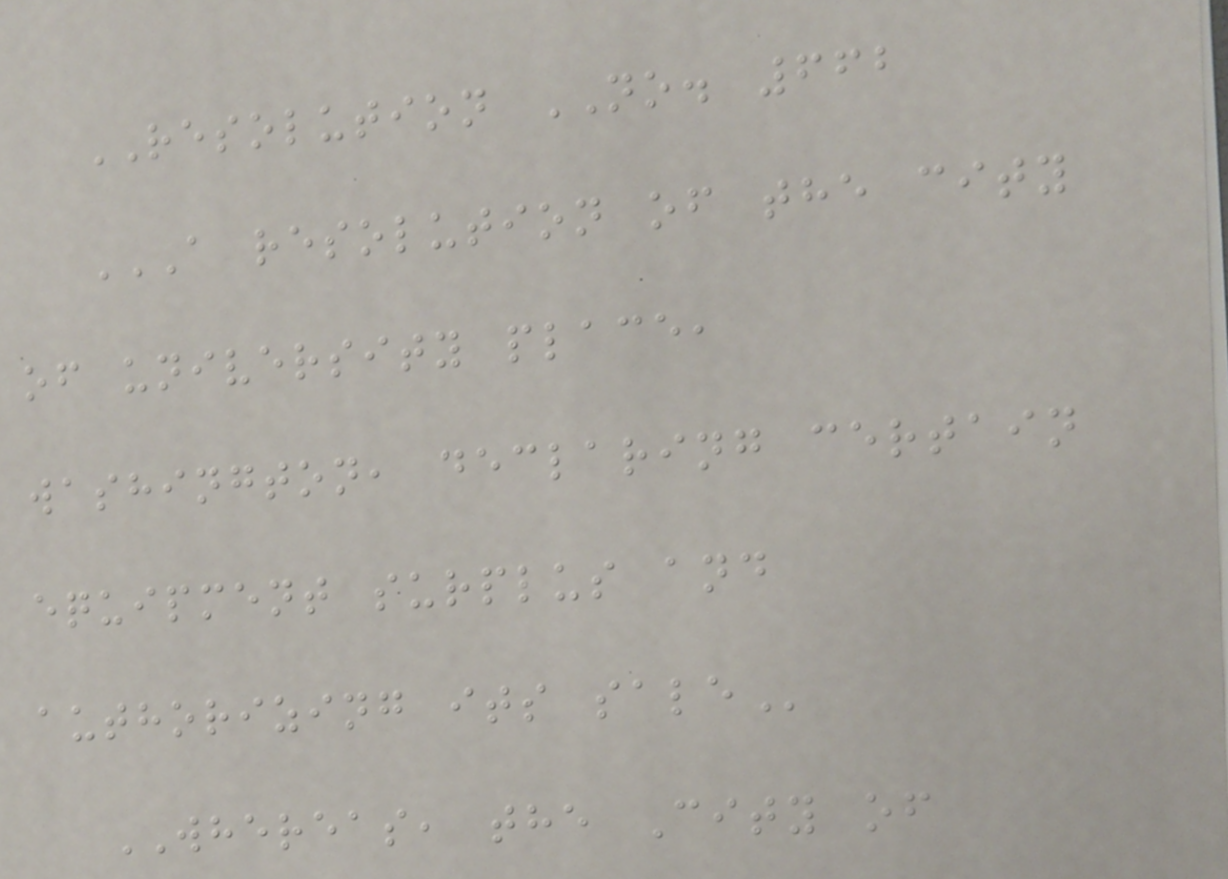RESOLUTION NO. 662
A RESOLUTION OF THE CITY
OF UNIVERSITY PLACE,
WASHINGTON, DECLARING CERTAIN
EQUIPMENT SURPLUS AND
AUTHORIZING ITS SALE
WHEREAS, the City of
